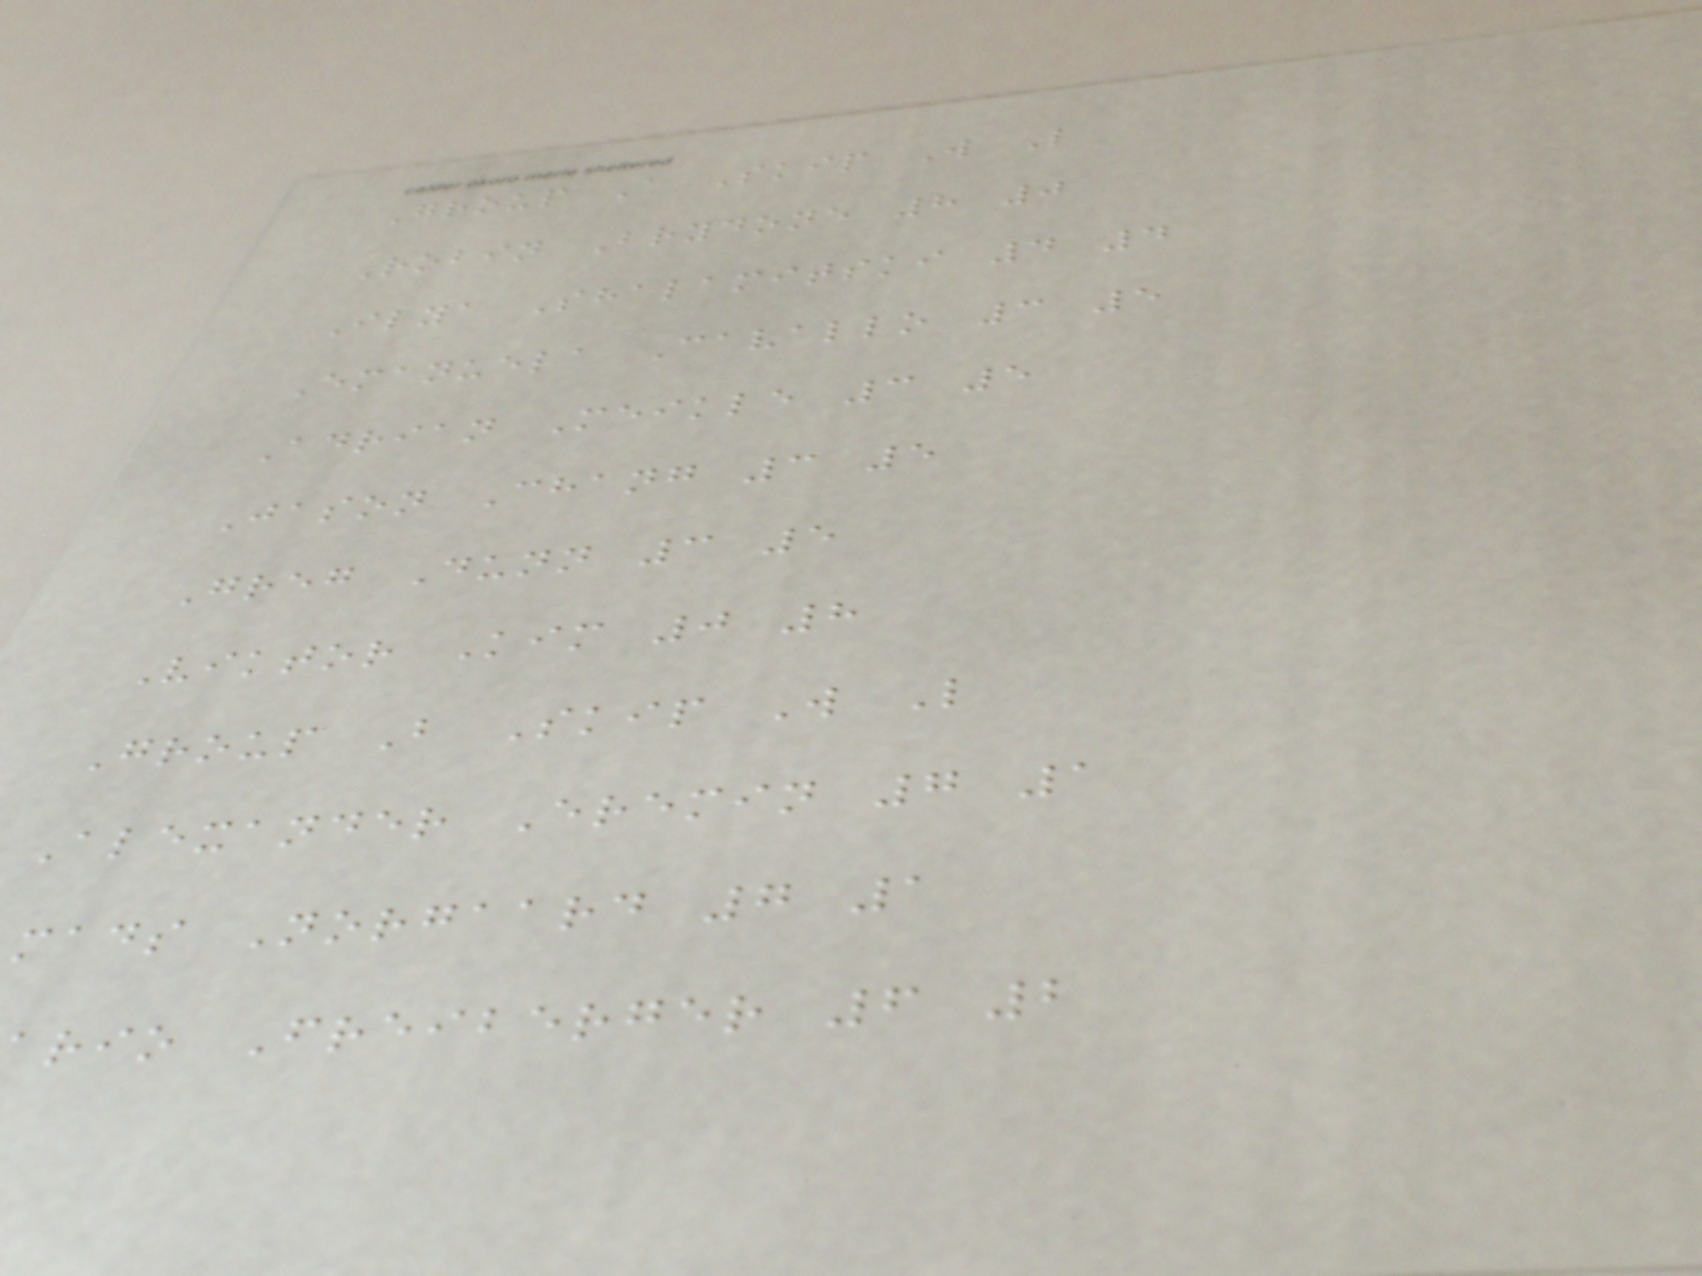Group A Skip W L
Robin Brydone 8 0
Ilya Shalamitski 4 4
Emanuela Cavallo 3 5
Adrian Meikle 3 5
Jason Chang 3 5
Greg Dunn 3 5
Viktor Kim 0 8
Group B Skip W L
Alexander Eremin 7 1
mads Norgaard 7 1
rio Freiberger 6 2
